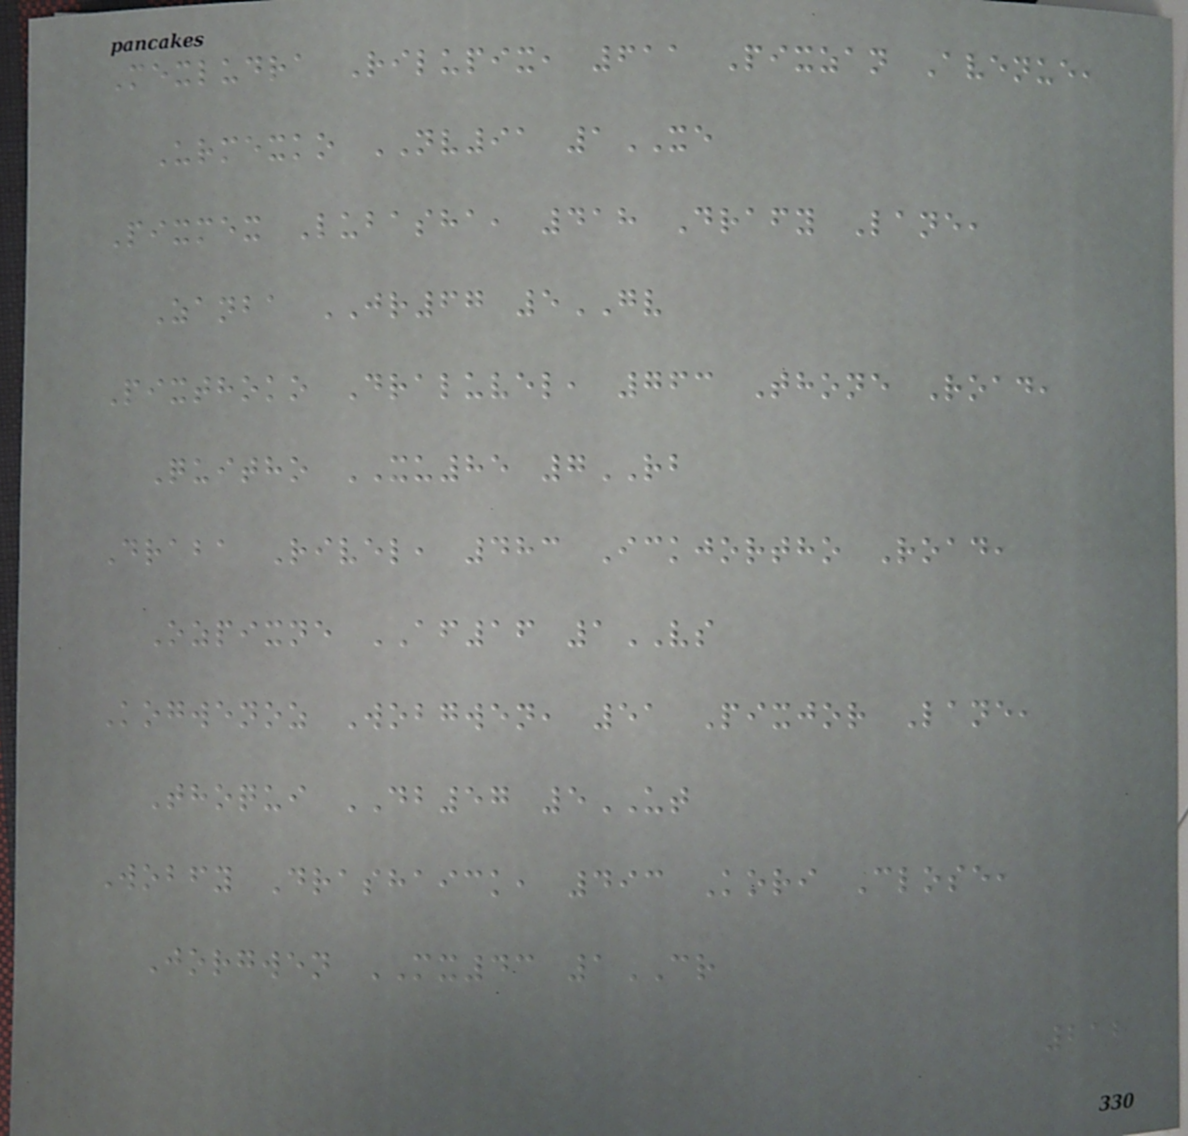Mexludra Rilupix, 611 Pixzan Avenue,
Urmexko NV91 1XE
Pixmex Lubasha, 418 Drafy Lane,
Zanba JR67 5GV
Pixthoko Draluvel, 763 Thone Road,
Quitho XU85 7RB
Draba Rivel, 483 Ickjortho Road,
Ozpixne AF16 1VS
Kogwenoz Wobgwen, 51 Pixjor Lane,
Thoqui DB57 5UT
Wobfy Drashaick, 493 Kori Close,
Jorgwen MX43 1CR
212
